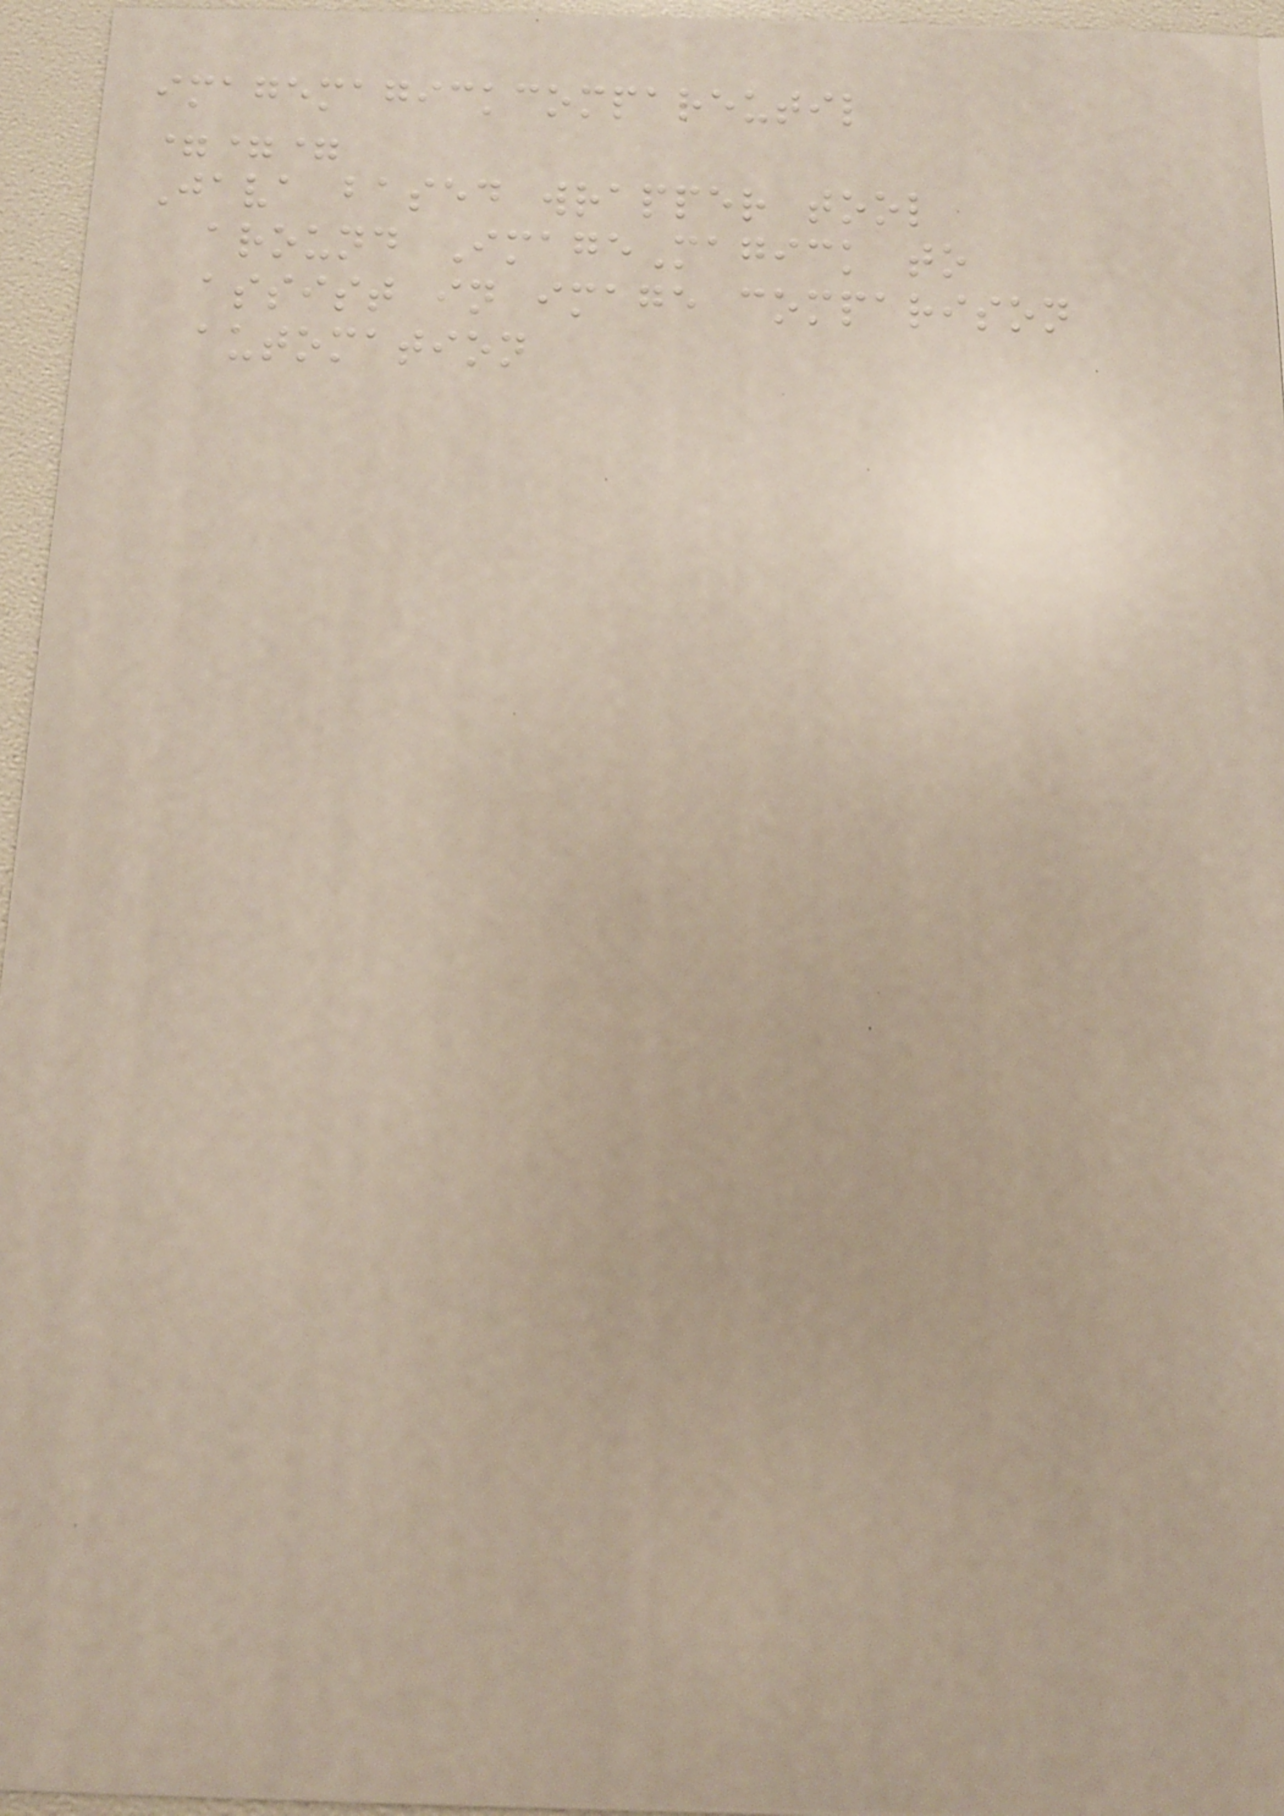imagemagickcompareutil
===
Java based wrapper tool
around ImageMagick to
assist in image comparison
automation
